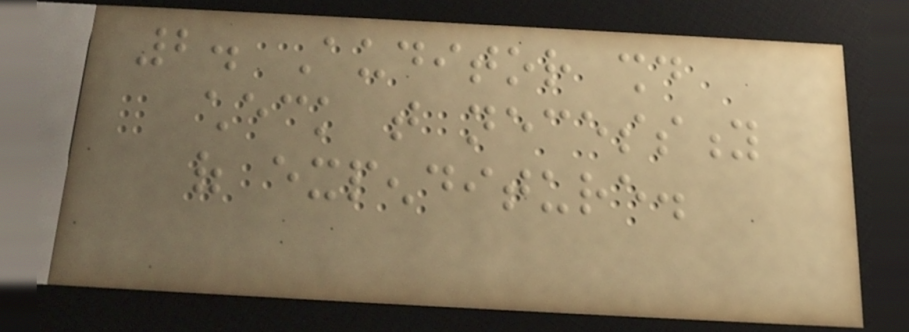2. Auditor should
check that necessity
of expenditure.
